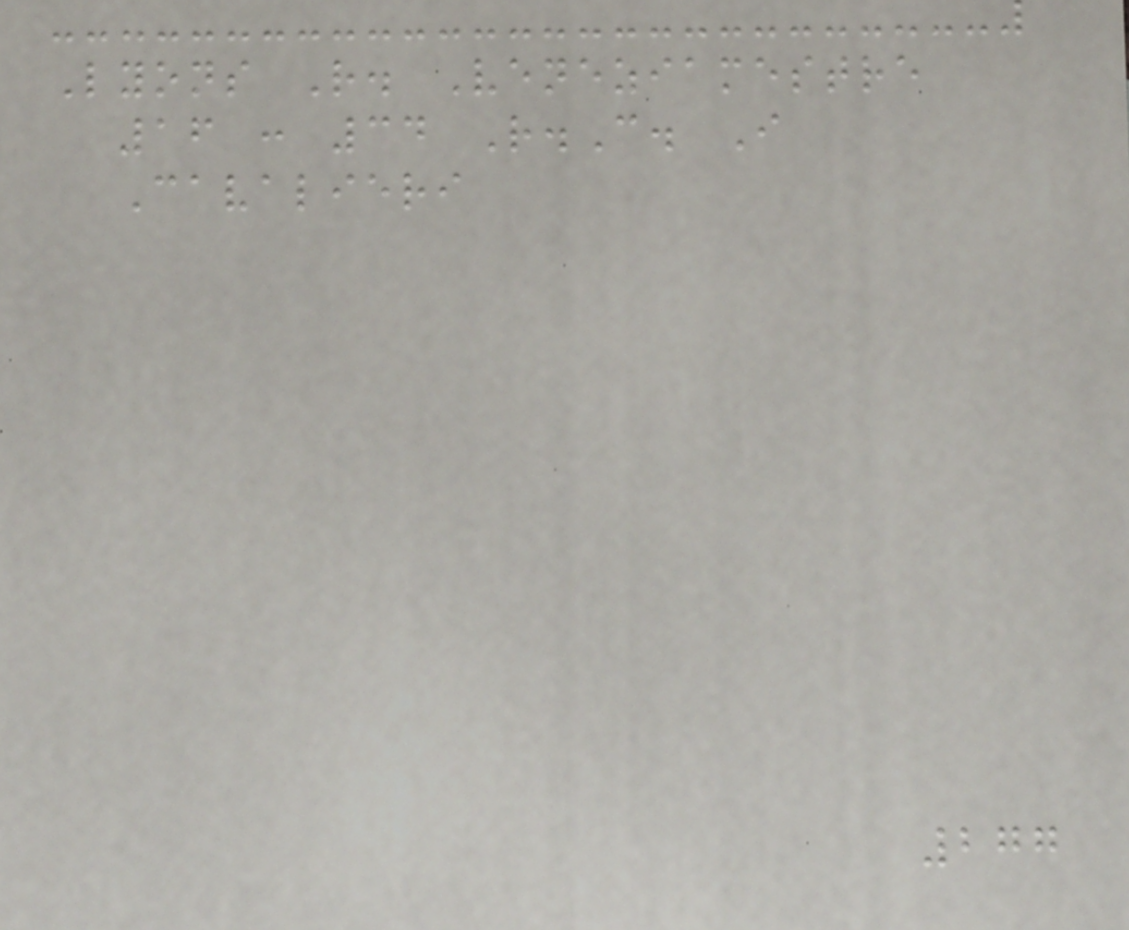Lyons R. Veneziamestre
16 : 34 R.C. I
Cavalieri
277
